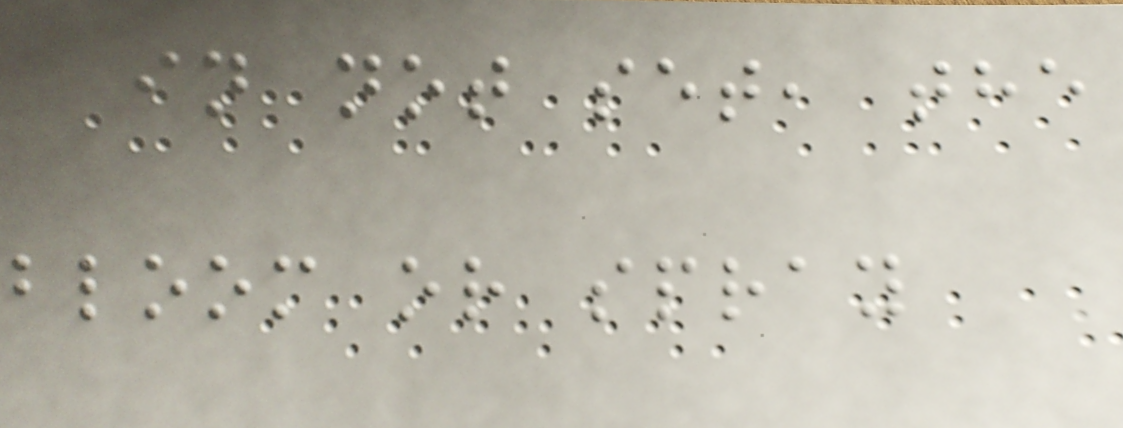in not set, the
bloom or spray
